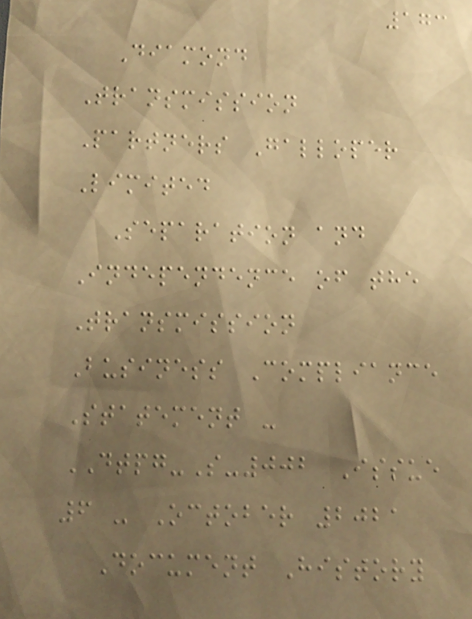173
Diamond
Transmission
Partners Galloper
Limited
Separation and
Independence of the
Transmission
Business Compliance
Statement -
DTPG-S-002 Issue
6 - October 2021
Document History
